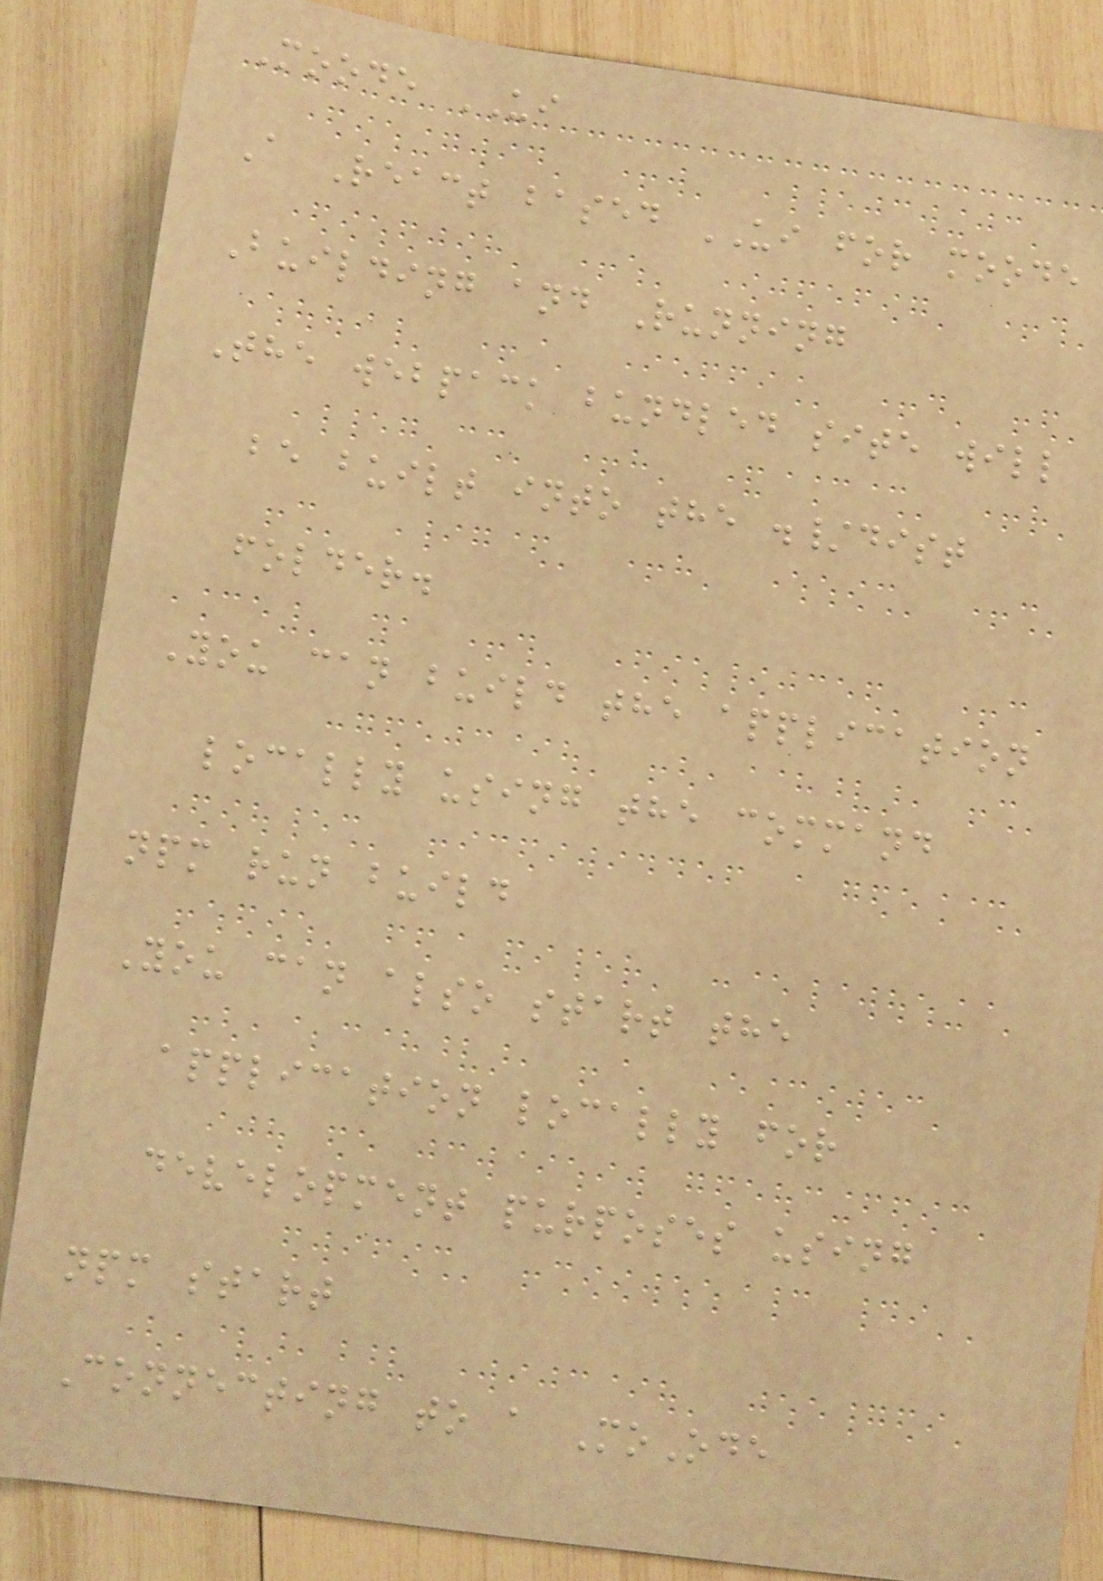Moode UI
A React based UI for moode
Building and Running
The webpack bundled site will
be built into the ./dist
folder.
You can build the application
locally using the command
npm run build
You can also start the
application locally for
development purposes using
npm start
Connecting to a MoOde
